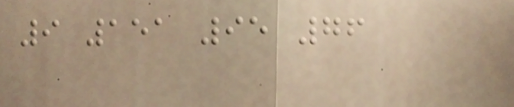9 151 95 76
